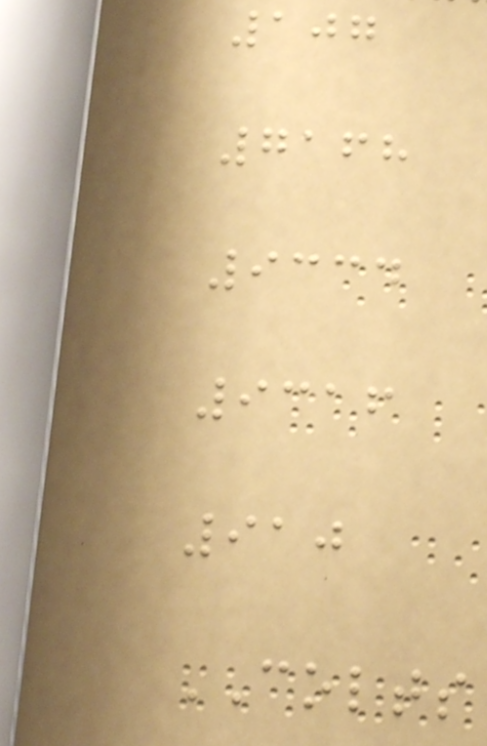107
7168
9334
9316
910
COLTS
